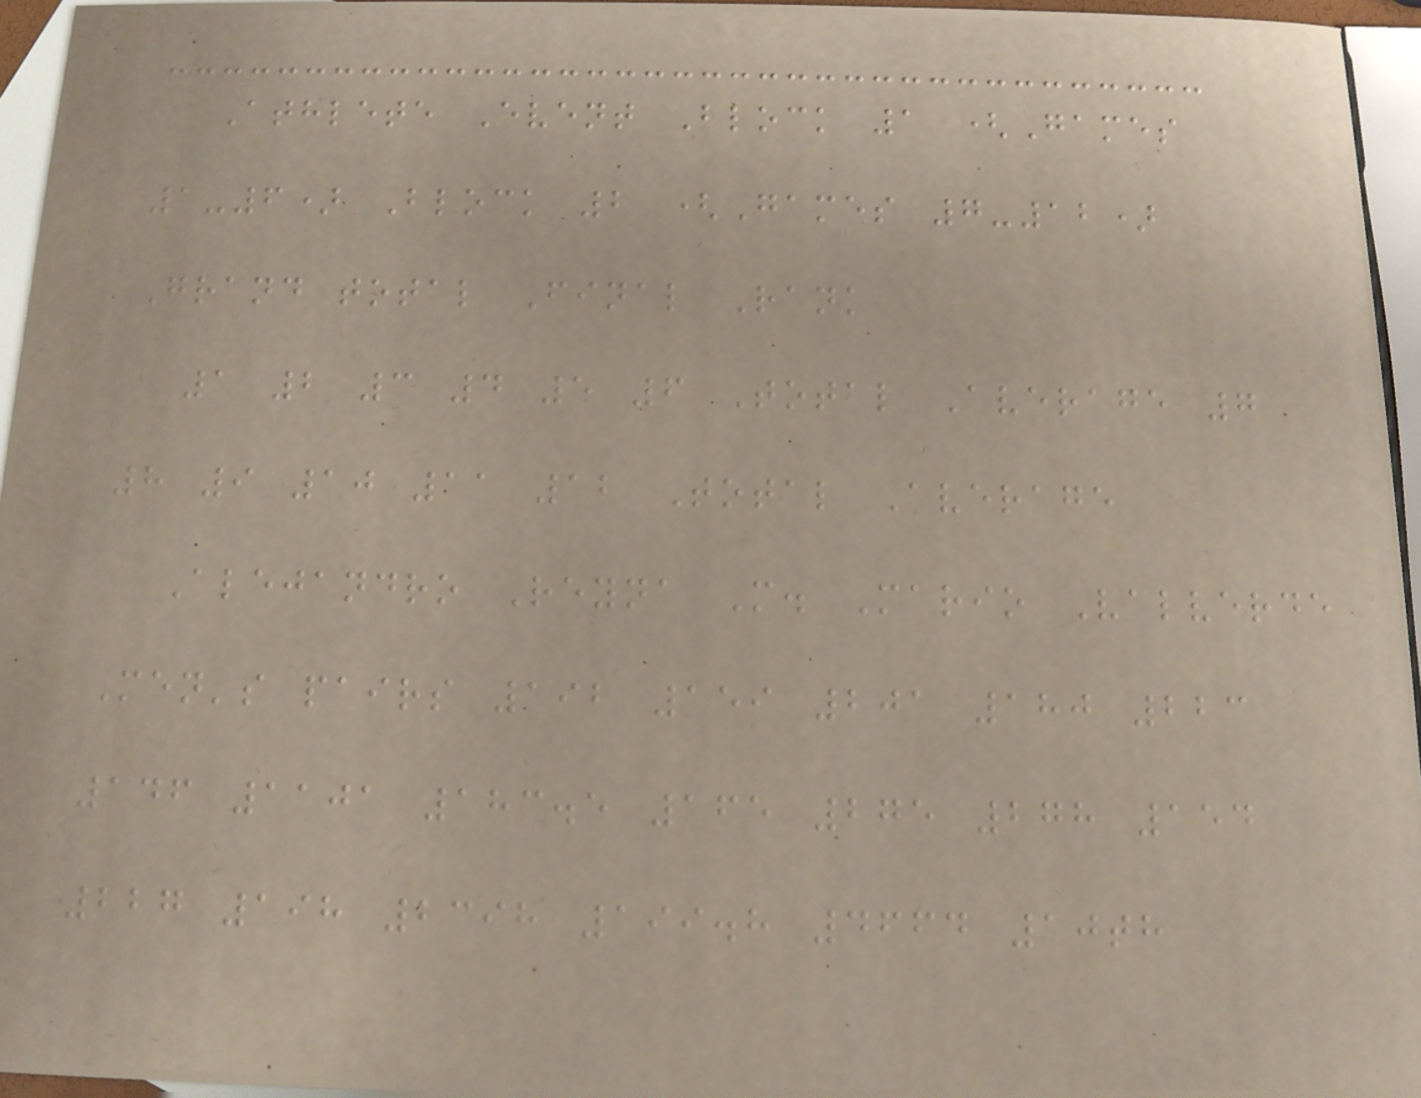Athlete Event Block 1 (Games
1-6) Block 2 (Games 7-12)
Grand total Final Rank
1 2 3 4 5 6 Total Average 7
8 9 10 11 12 Total Average
Alejandro Reyna M. Mario Valverde
Men's pairs 192 159 201 180 223
146 1101 183.5 165 275 278 154
227 198 2398 199.8 4664 10th
